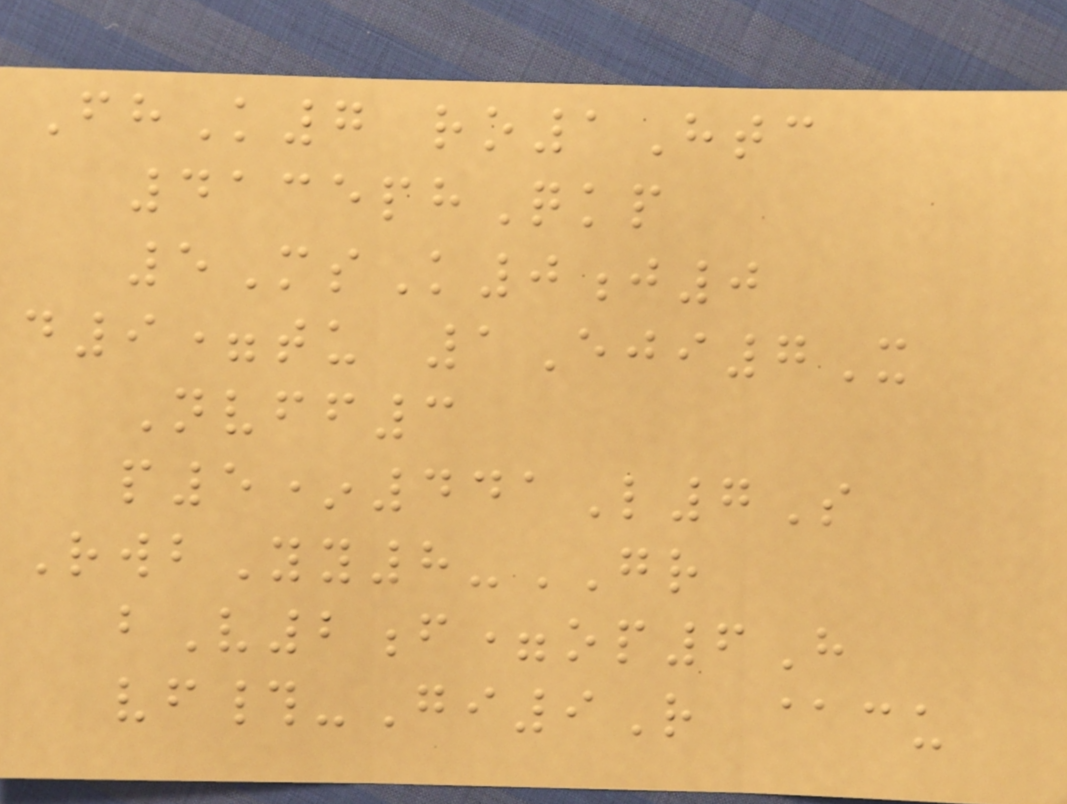FhK7 ro1Htc
4135phQkp
5MsK0j0
d9=tu 1Eji7X
Nvff3
p5*441L7S
RwbYy8-GR
bV2f=op6H
vf#-Gi9R @cu
